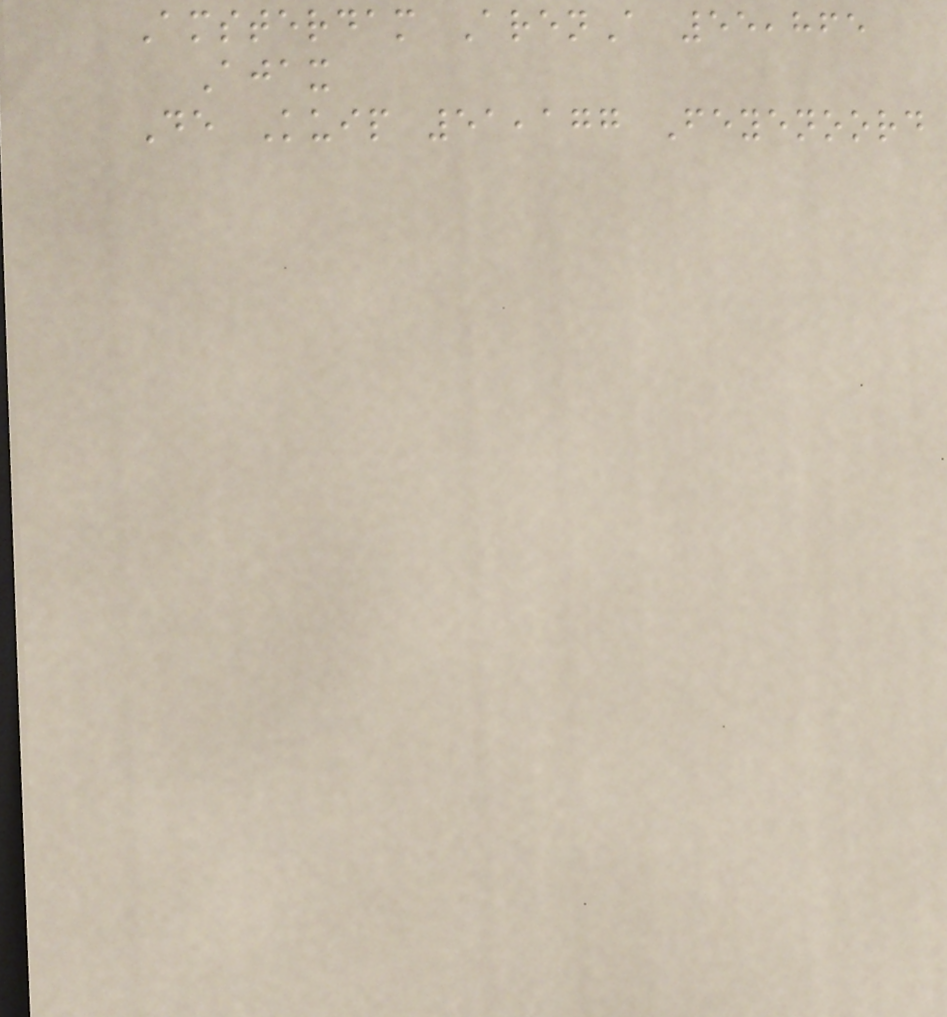Amsterdam ArenA 55,865
Ajax
De Kuip 51,177 Feyenoord
